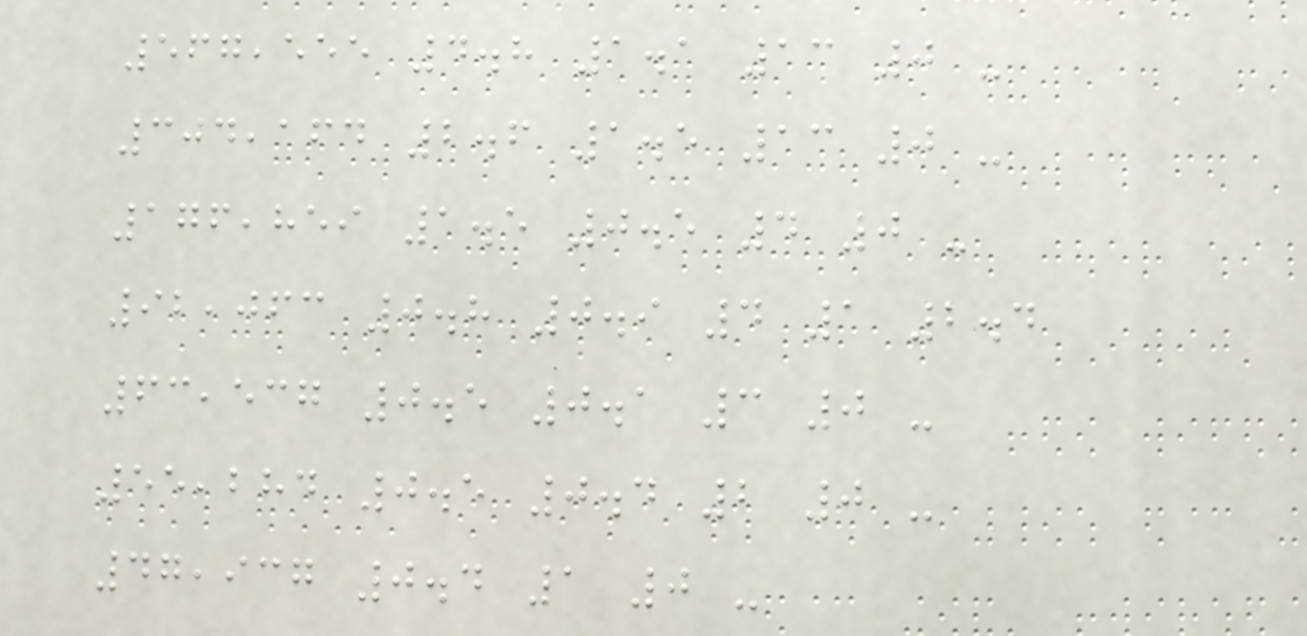567,555 4.8 1.1 13 0 -
304,164 2.6 1.5 13 0 -
176,859 1.5 0.5 4 0 -
92,063 0.8 0.9 4 1 2.4
63,537 0.5 0.1 3 0 -
55,284 0.5 0.4 2 0 -
47,937 0.4 1 0 -
